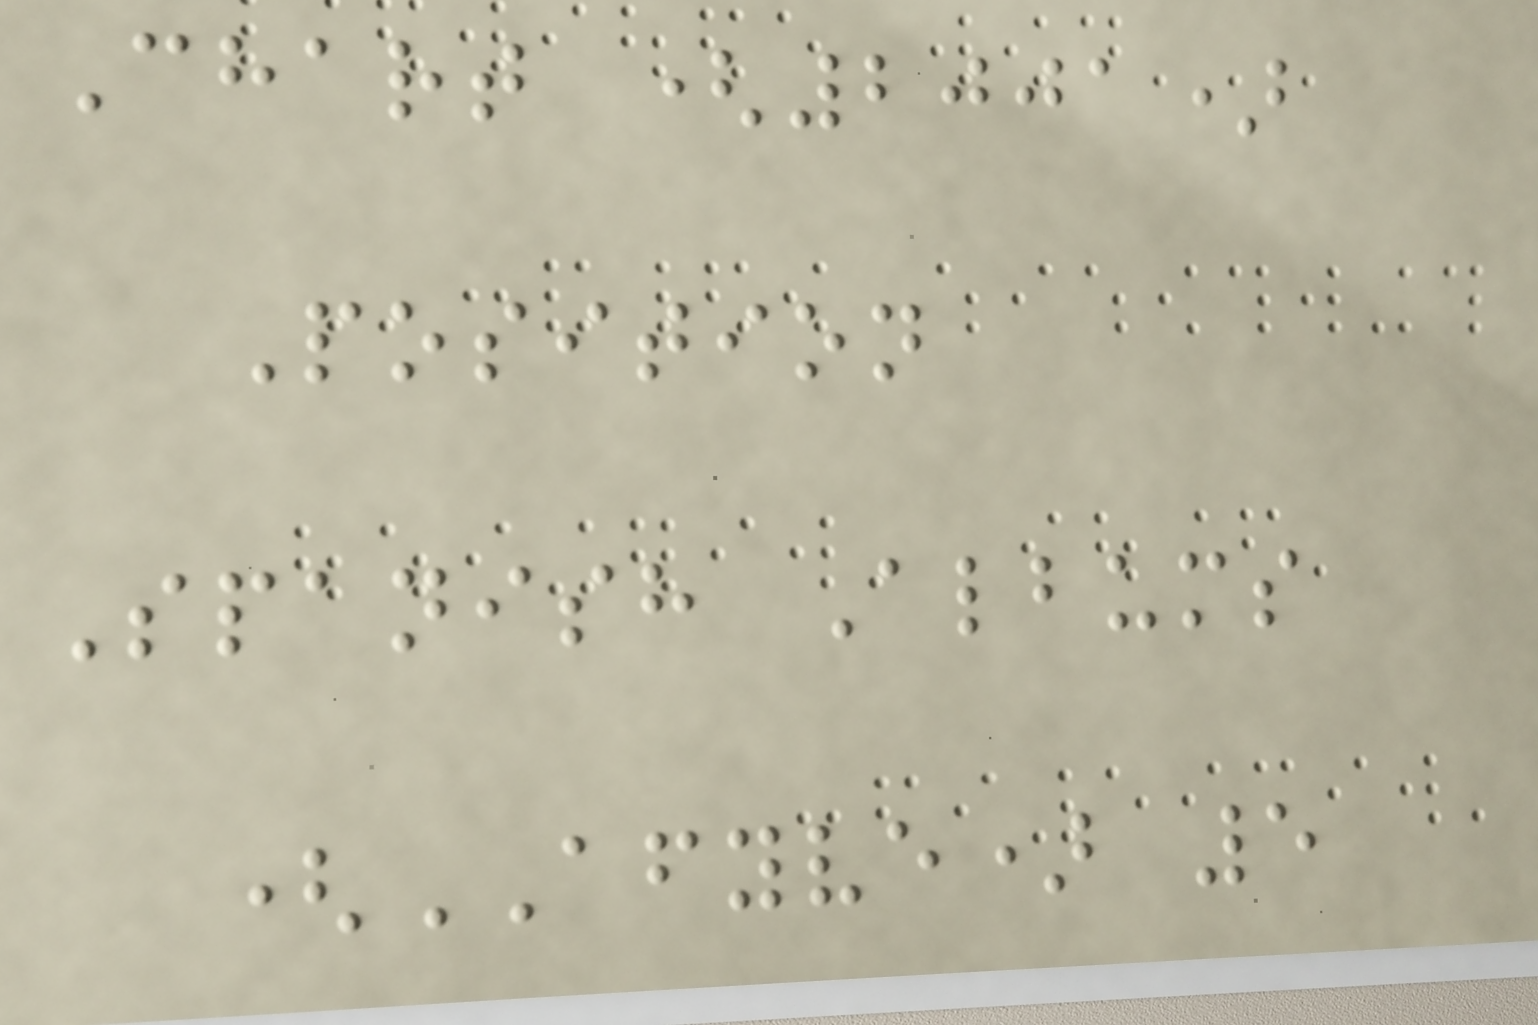Chart (2001)
Position
Spanish Albums
(AFYVE) 5
